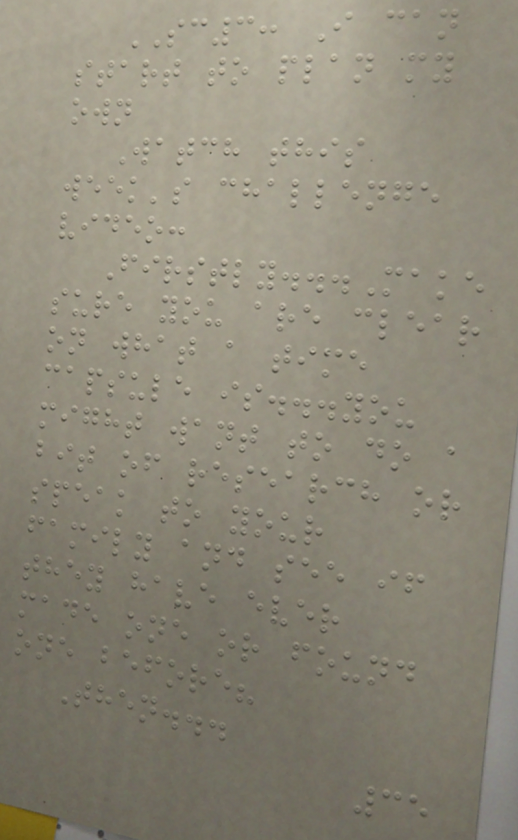SC3: I can
start to plan my
own
Watch this
week's challenge
video:
Firstly...Make
sure you are clear
on what a time
capsule is...you
might want to do a
bit of research or
speak to your
family and see if
they have ever
made one or found
one before?
Then...
35
